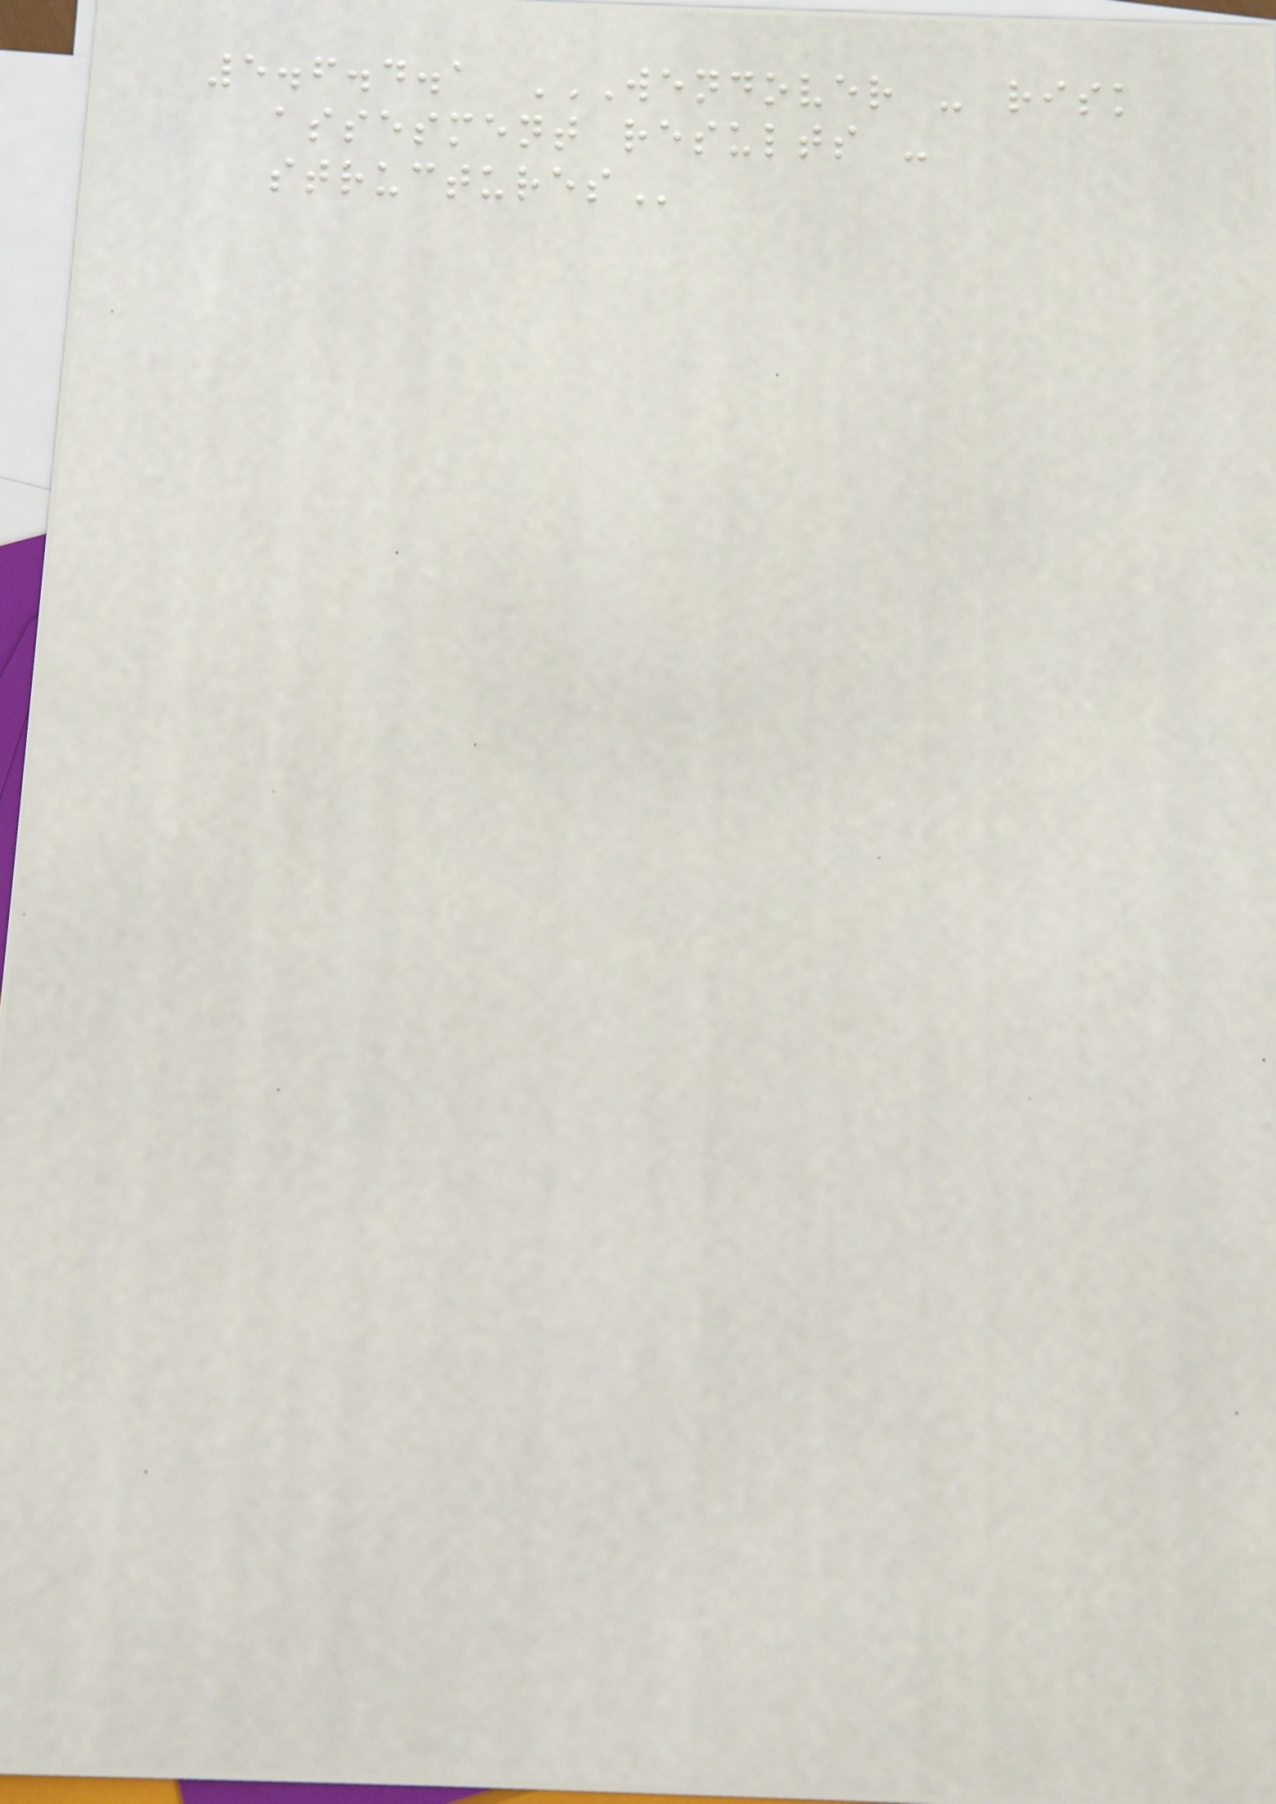5.6.4.1 WENDOVER - RISK
ASSESMENT RESULTS -
STRUCTURES
